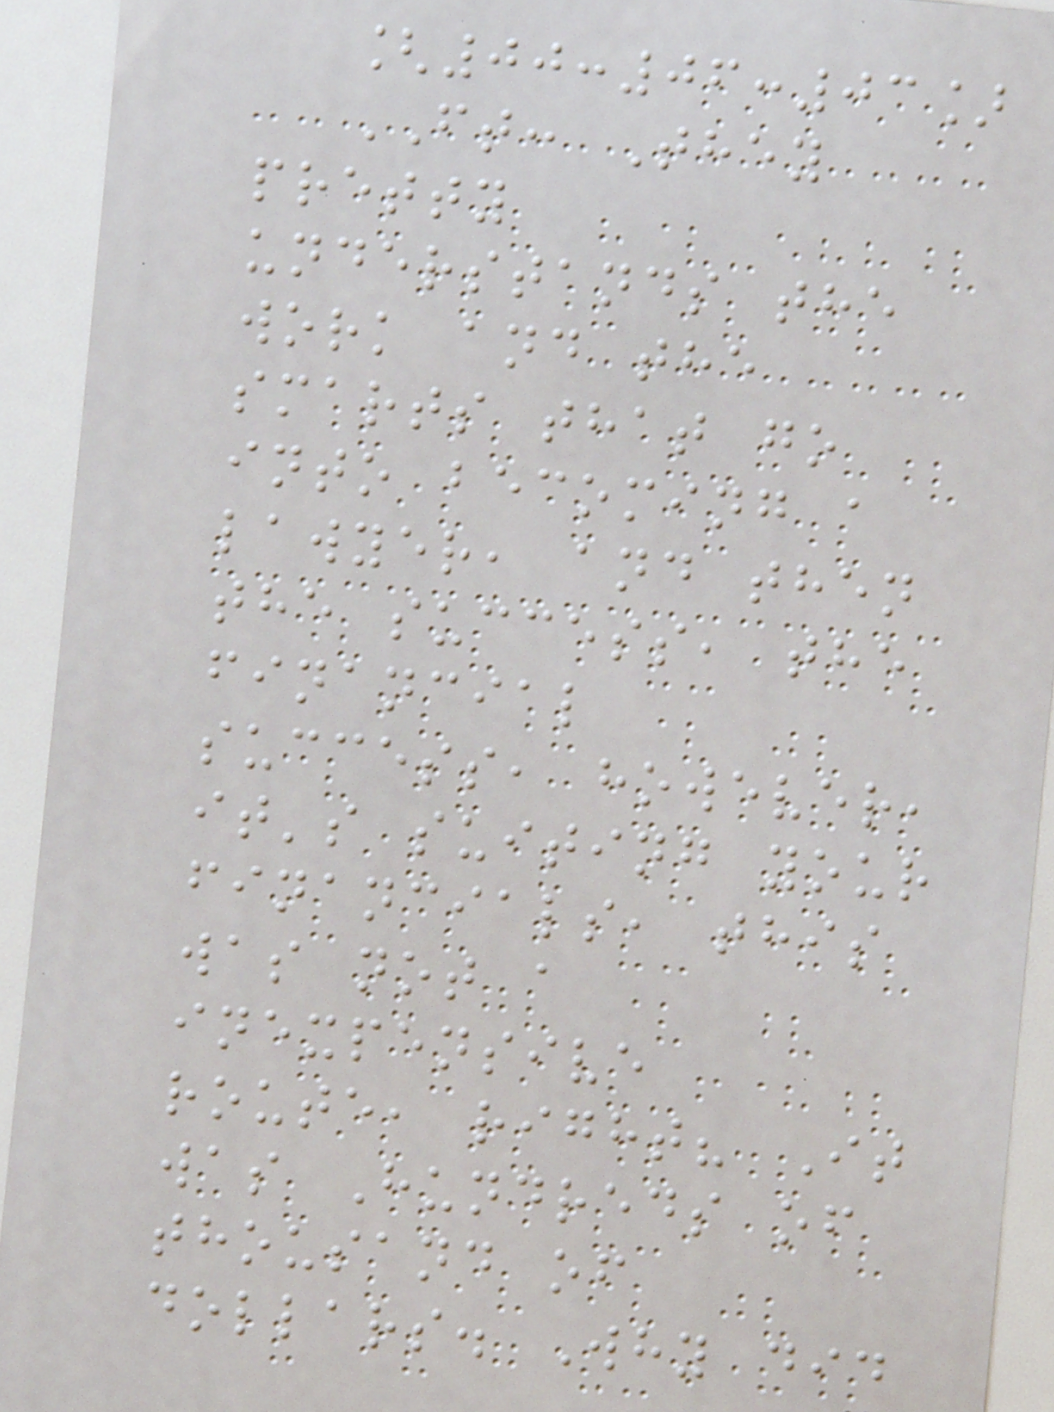[00:06:03]
FT: They
pretty
understands the
work and the
smarts that go
into becoming a
lawyer, and then
the success, the
financial
success, however,
it's suiting your
financials, this
was not a
inexpensive
route, right? It
was Hundreds of
thousand of
dollars. Why did
